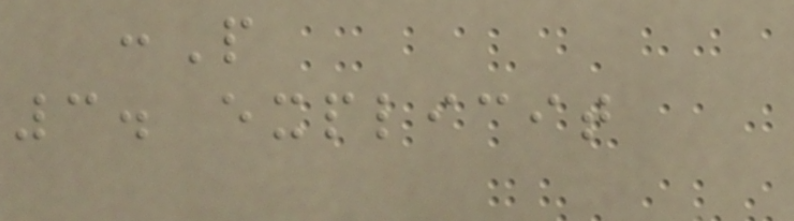:P
3. explicit
